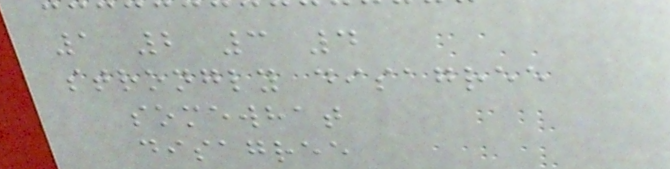1 2 3 4
strongly disagree
somewhat
disagree
